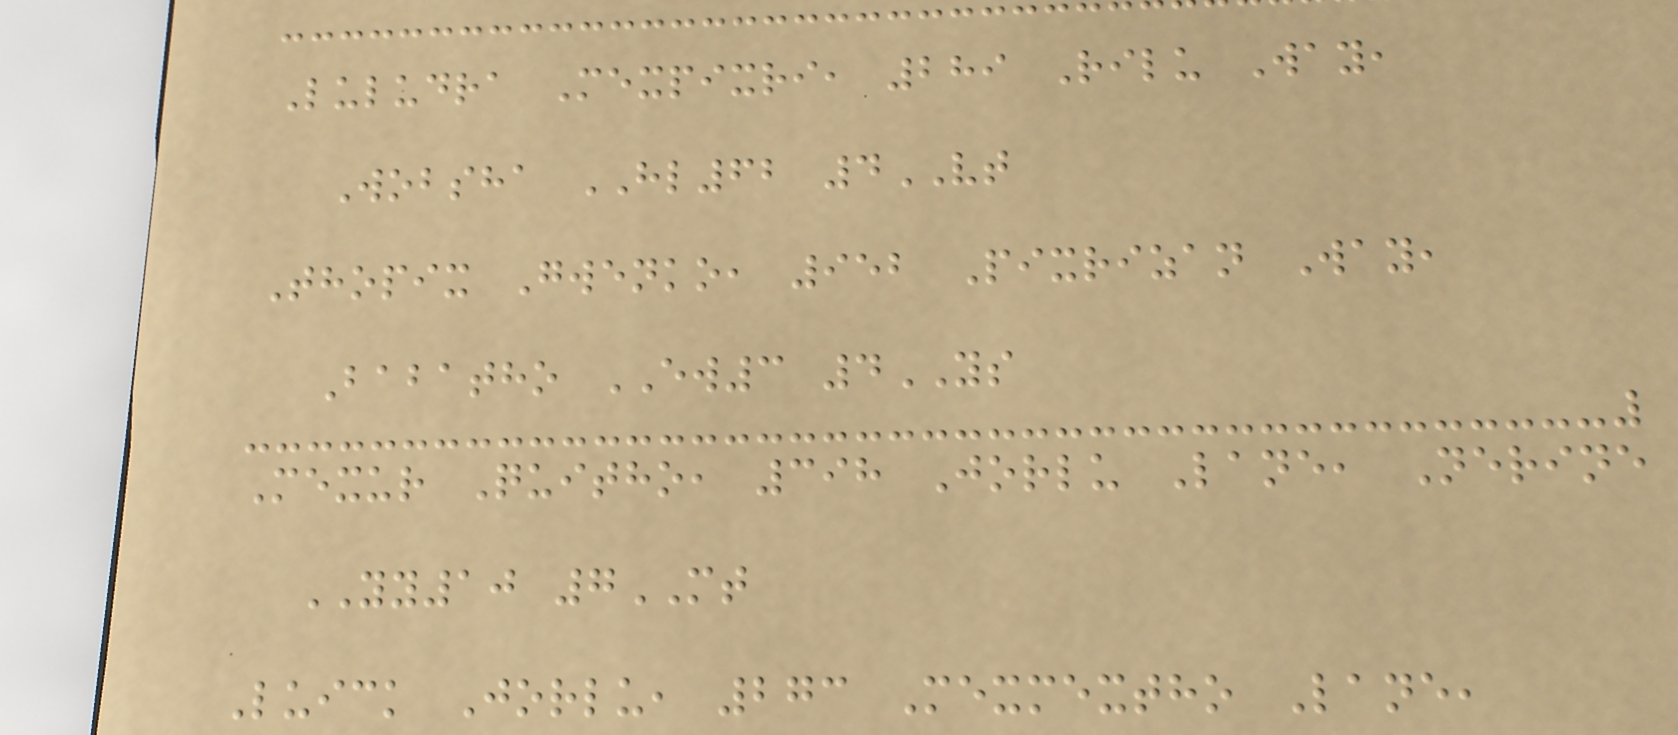Luludra Mexpixri, 289 Rilu Way,
Wobsha HL62 4VT
Thopix Gwenko, 952 Pixrizan Way,
Babatho EW3 4YS
Mexur Quitho, 398 Jorlu Lane, Nerine
YY10 7MT
Luick Jorlu, 273 Mexmextho Lane,
